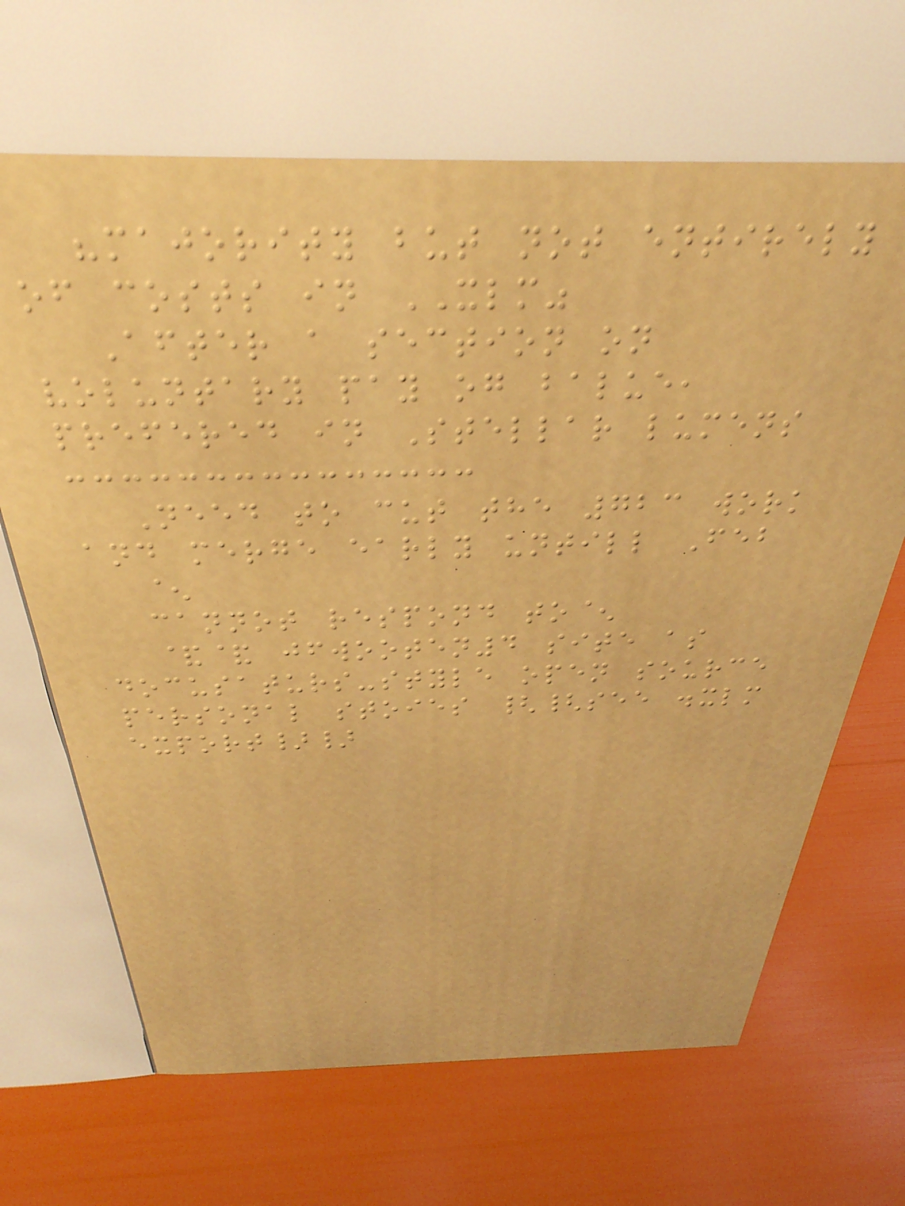"majority but not entirely
of costs in XLM"
After a section on
voluntary pay og balue,
prefered in Stellar lumens
Need to cut the 723 work
and merge early untill Feb
^
cannot respond to^
&& jfwooten4 site as
docusaturs-style open source
personal stoies {{see .xlm
export}}
